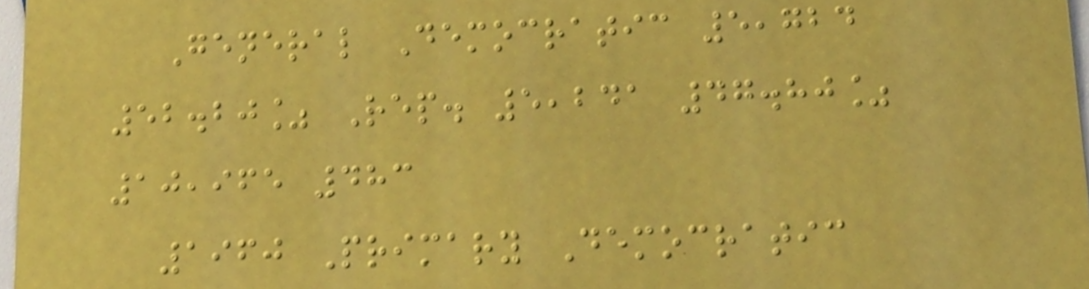General Democratic 5,724
52.20% Rep. 5,241 47.80%
10,965 483
1960 Primary Democratic
